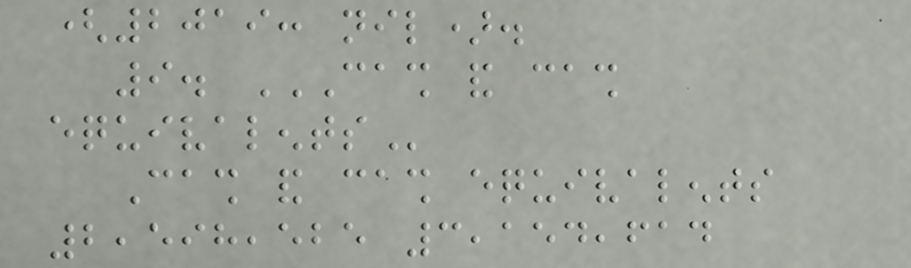(2019: nil).
9. CASH AND CASH
EQUIVALENTS
Cash and cash equivalents
2,598,525 3,154,614
